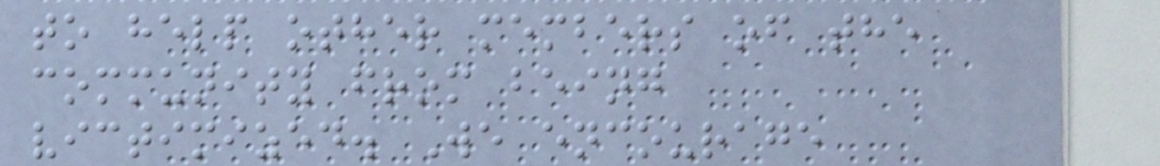to help other members of the
community from being
victimized. We encourage
